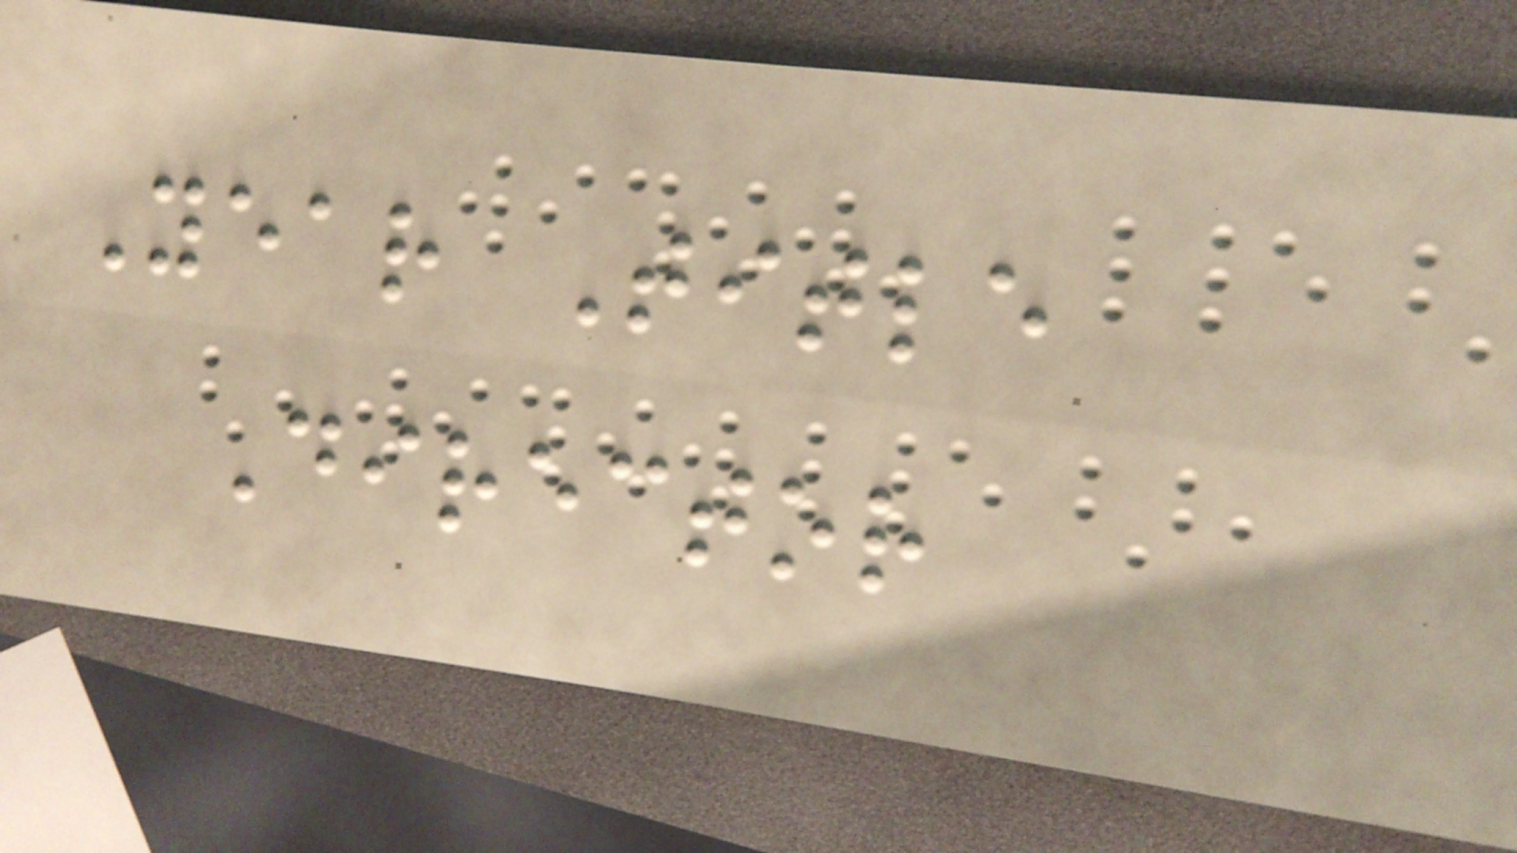Year Title
Director
